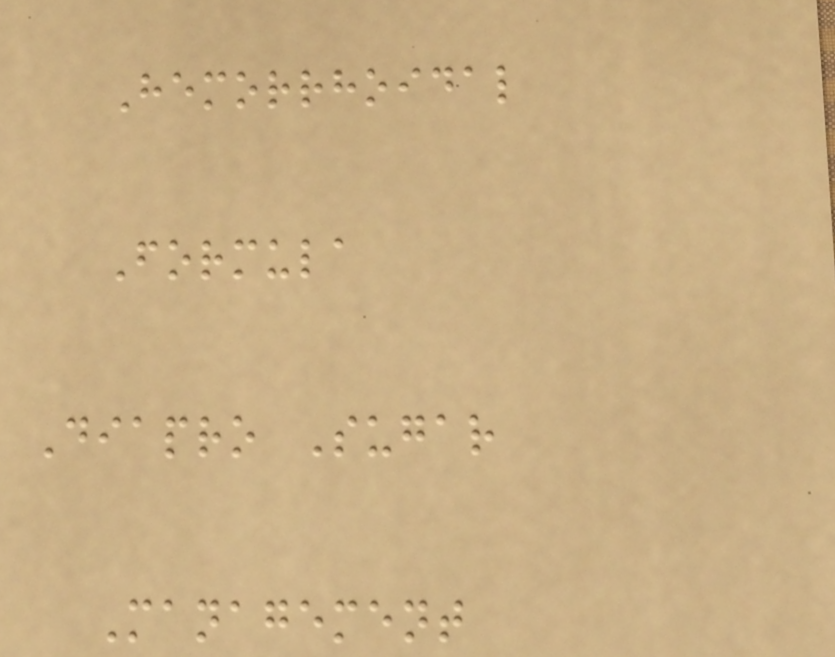Hemorrhoidal
Formula
Diapro Sugar
Management
